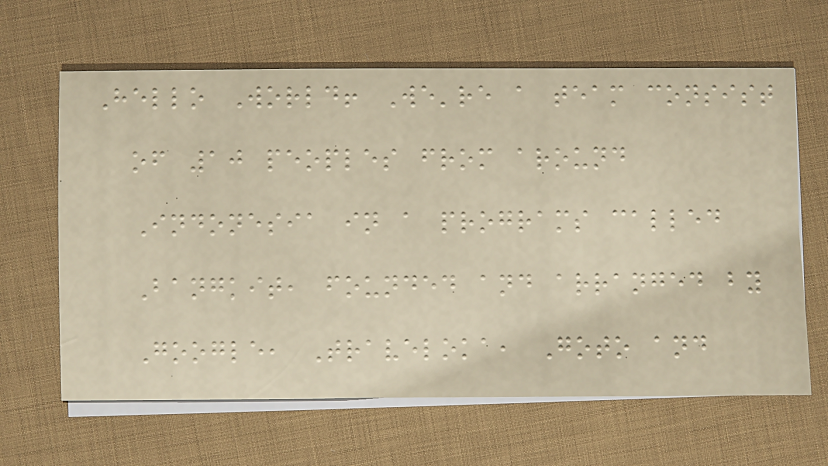Hello World! We're a team consist
of 10 peoples from around
Indonesia in a programs called
Bangkit, founded and arranged by
Google, Traveloka, Goto and
